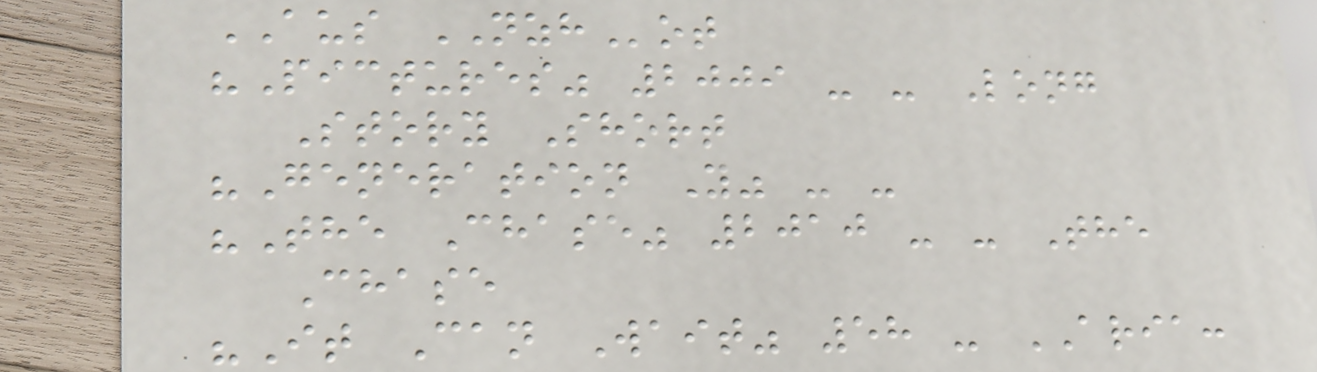AUS NZHot
"Pictures" 2009 - - Long
Story Short
"Generation Y" - -
"The Chase" 2010 - - The
Chase
"It Can Wait" 58 - ARIA:
